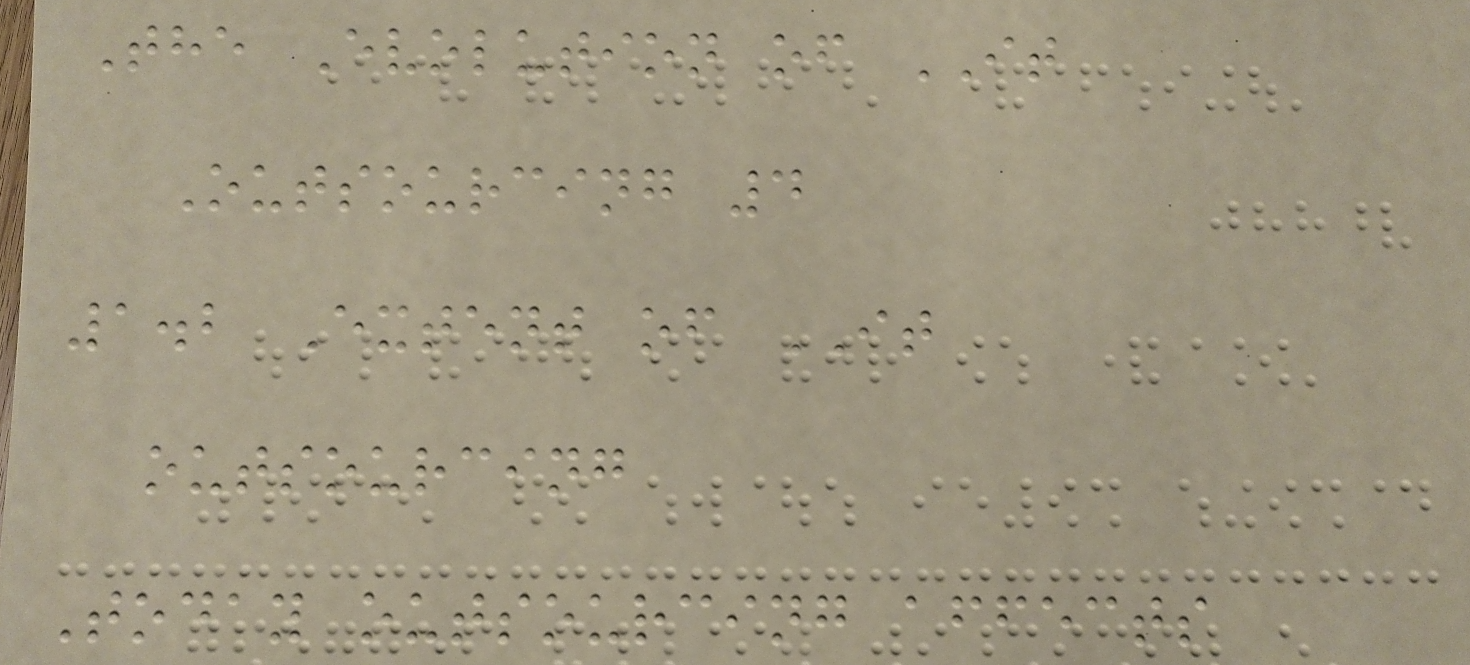The Evolution of IT
Outsourcing 4
1.2 Extent of IT
outsourcing
Today outsourcing affects
